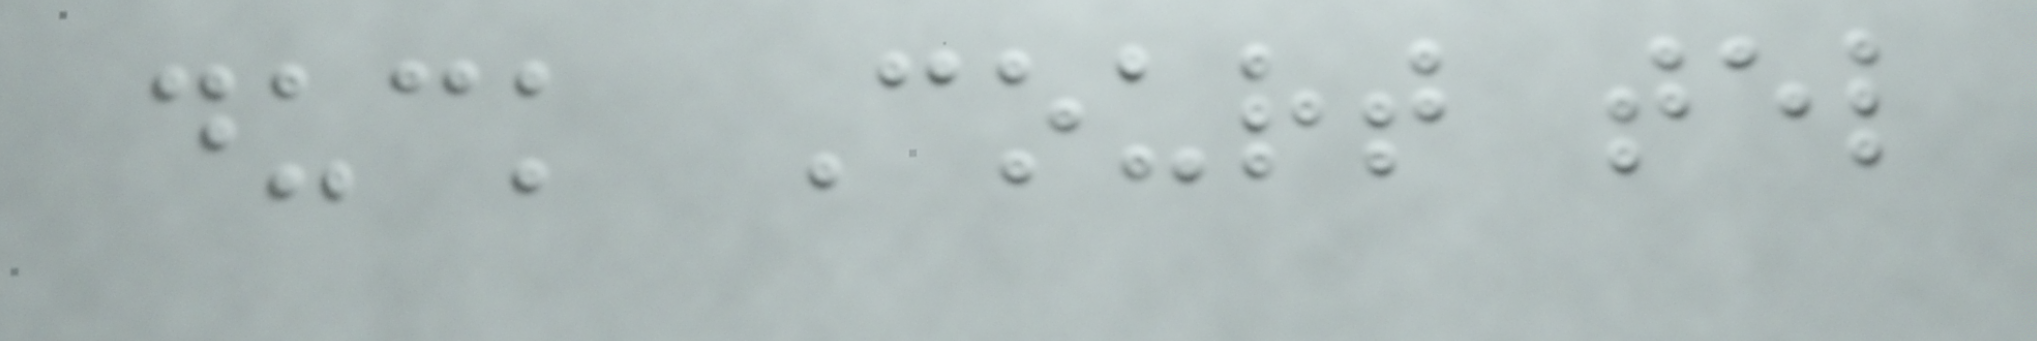duck Court tel
